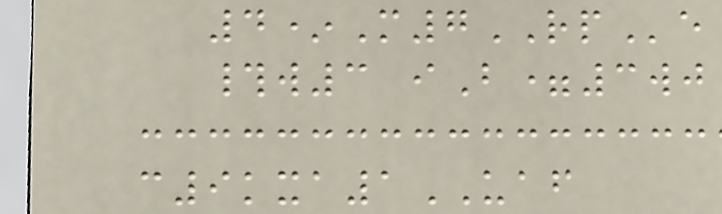4*M7RPe
#w3 iB=3wj
c9kxa1UAF
